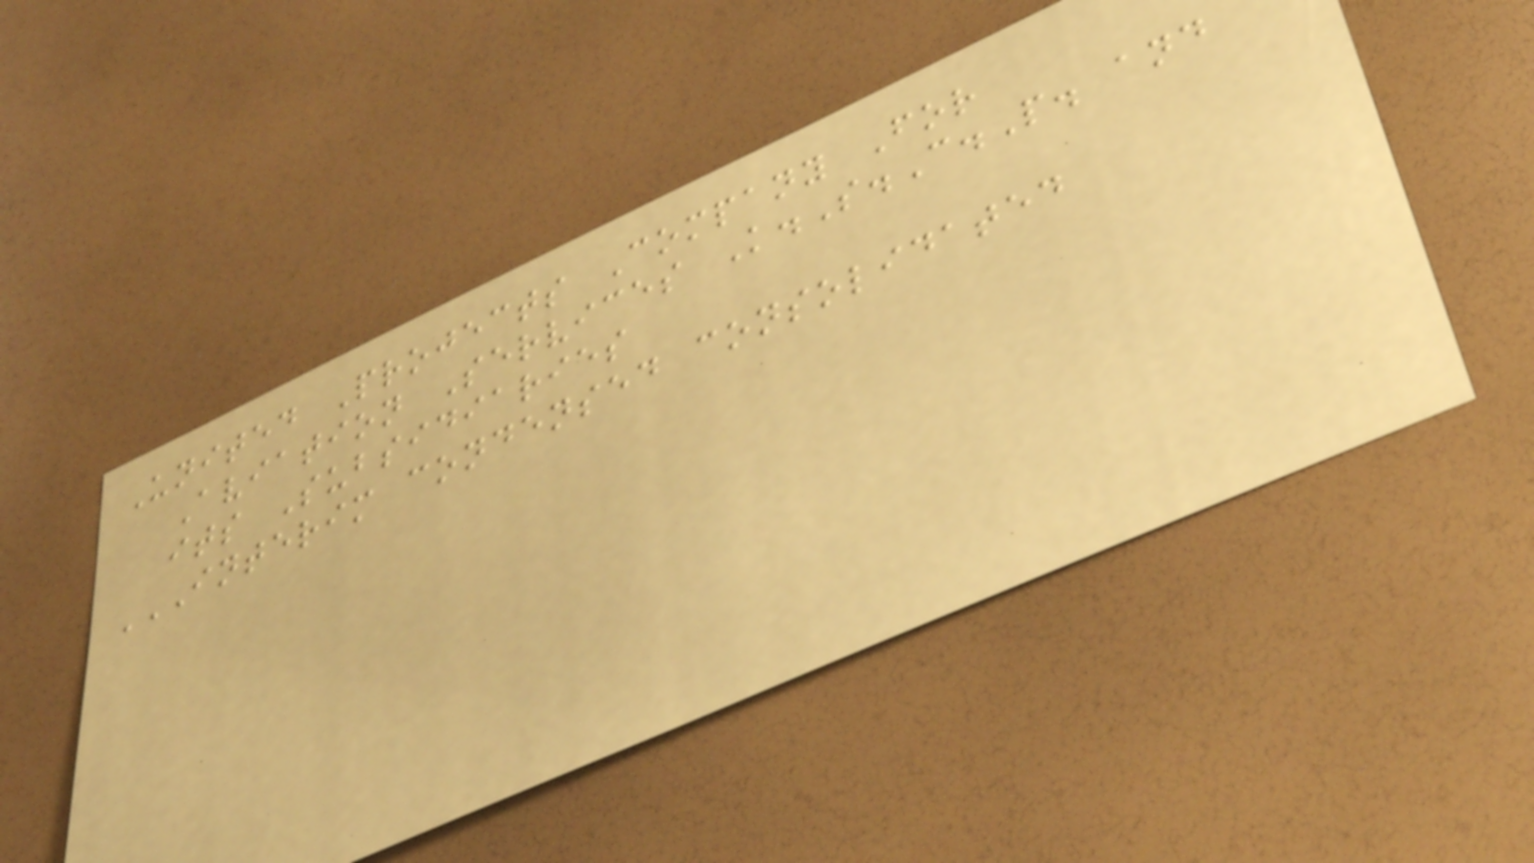United Projects Company For
Aviation Services K.S.C.P. and
its Subsidiaries
INTERIM CONDENSED CONSOLIDATED
